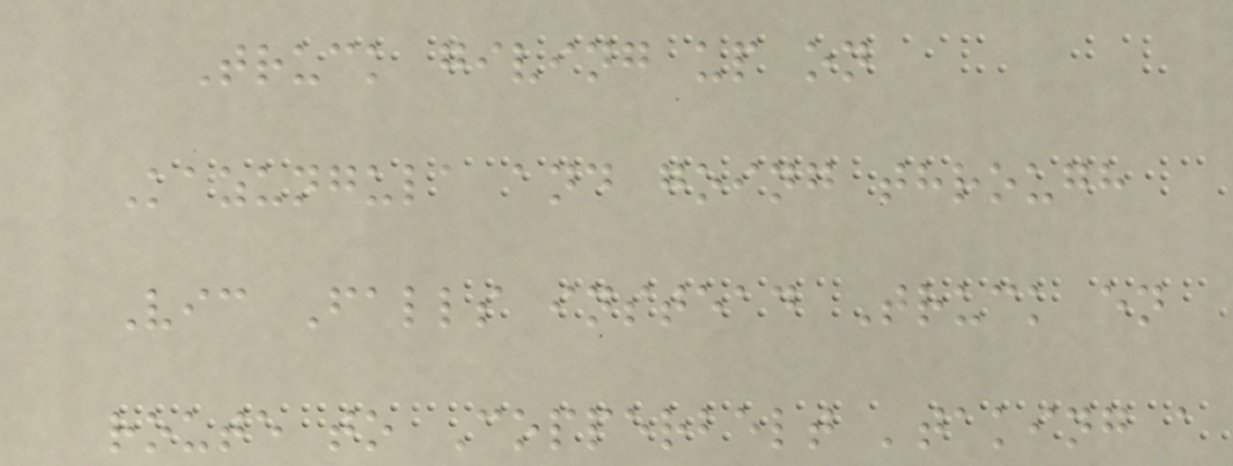Truck giving up on
Kazungula and going through
Vic Falls instead Truck en
route to Copperbelt 'taking a
